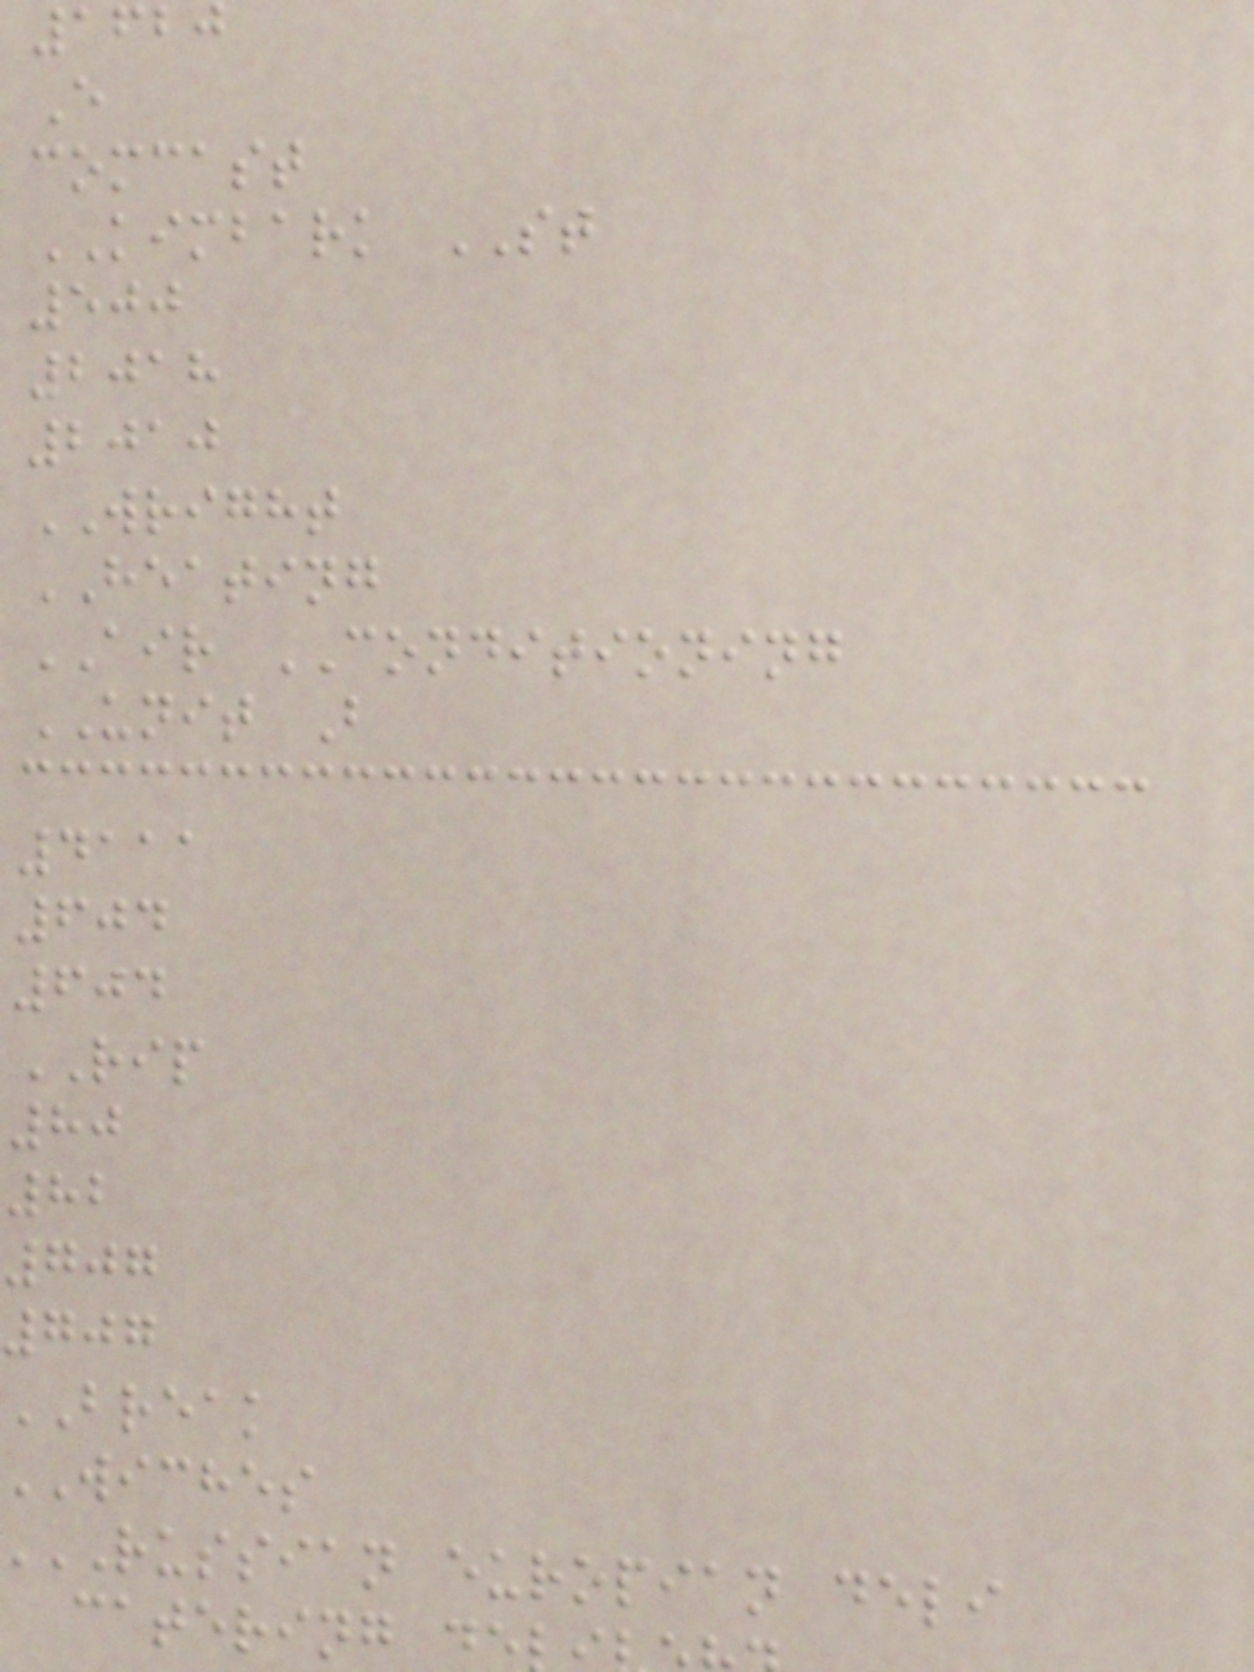1620
E
comcast
KIMBARK ST
500
2018
2010
WRIGHT
HEATING
AIR CONDITIONING
UNIT B
4111
604
604
RIP
80
82
707
707
BREAK
wiches
RUSSIAN europian deli
catering
